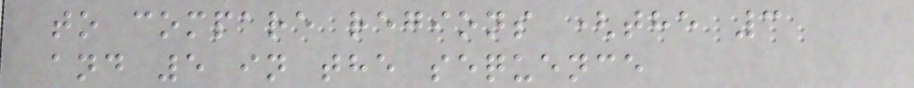to compare regions (the 3
and 5 in the sequence
